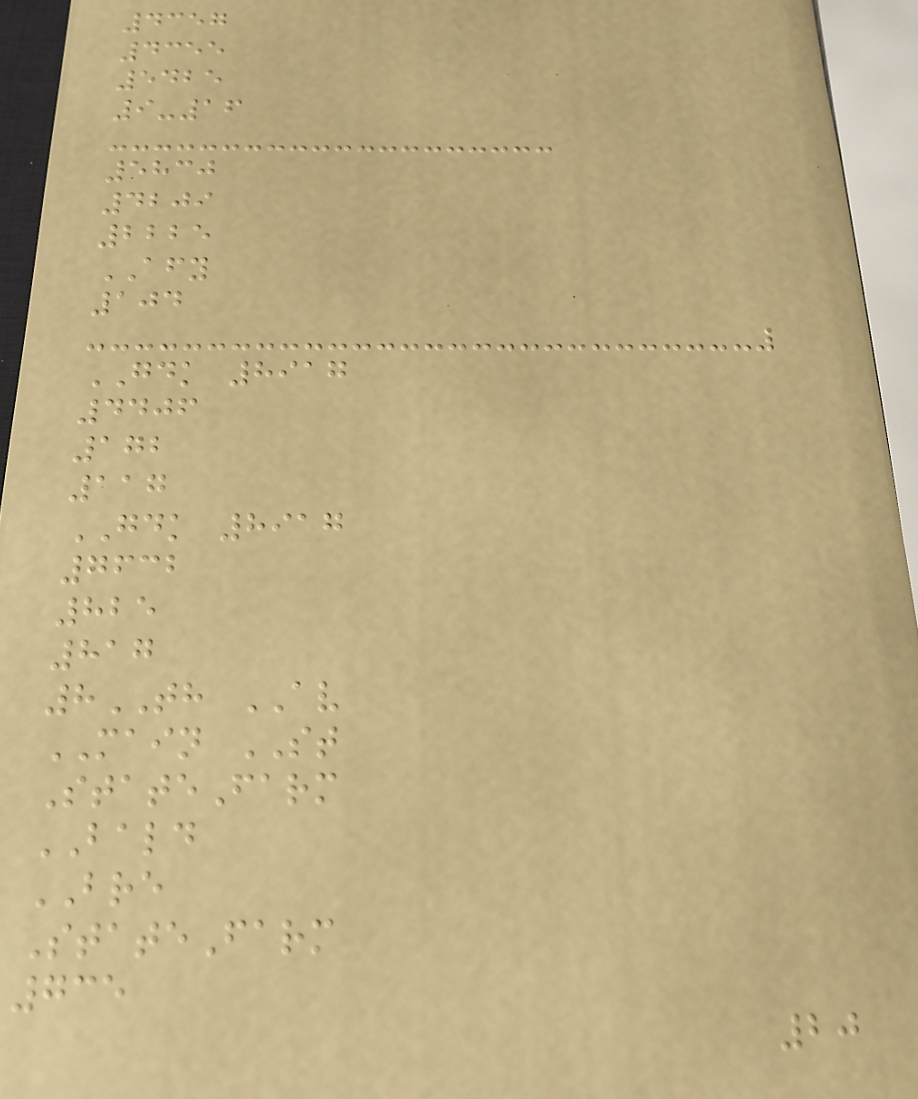4357
4355
5425
9-16
5830
4209
2225
AFY
104
GDK 8917
4406
172
117
GDK 8917
7632
825
817
8TH AV
MAIN ST
StateFarm
BALD
BRE
StateFarm
735
20
